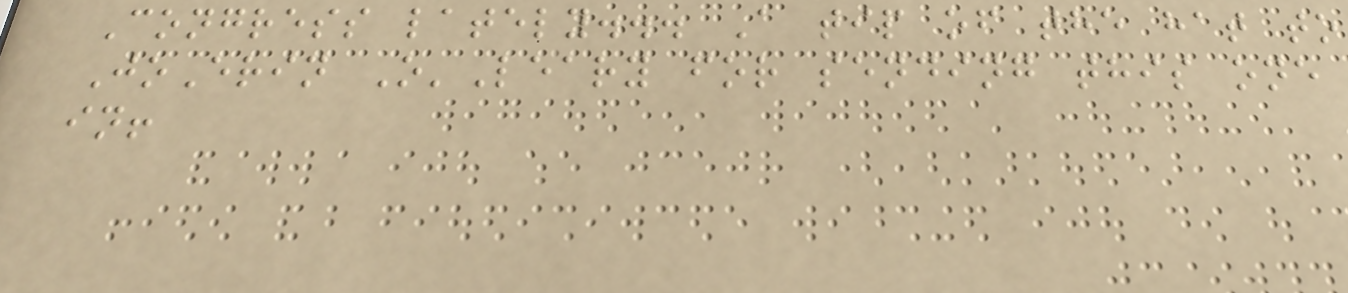Congress lately... A tip of the hat to
JoErin O'Leary for sending this one
in!
